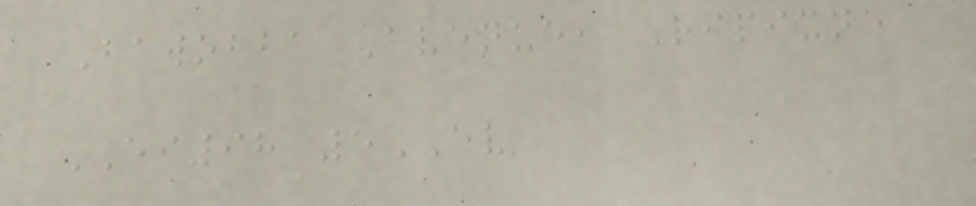Bawobba Avenue, Ripixne
EI98 5EV
